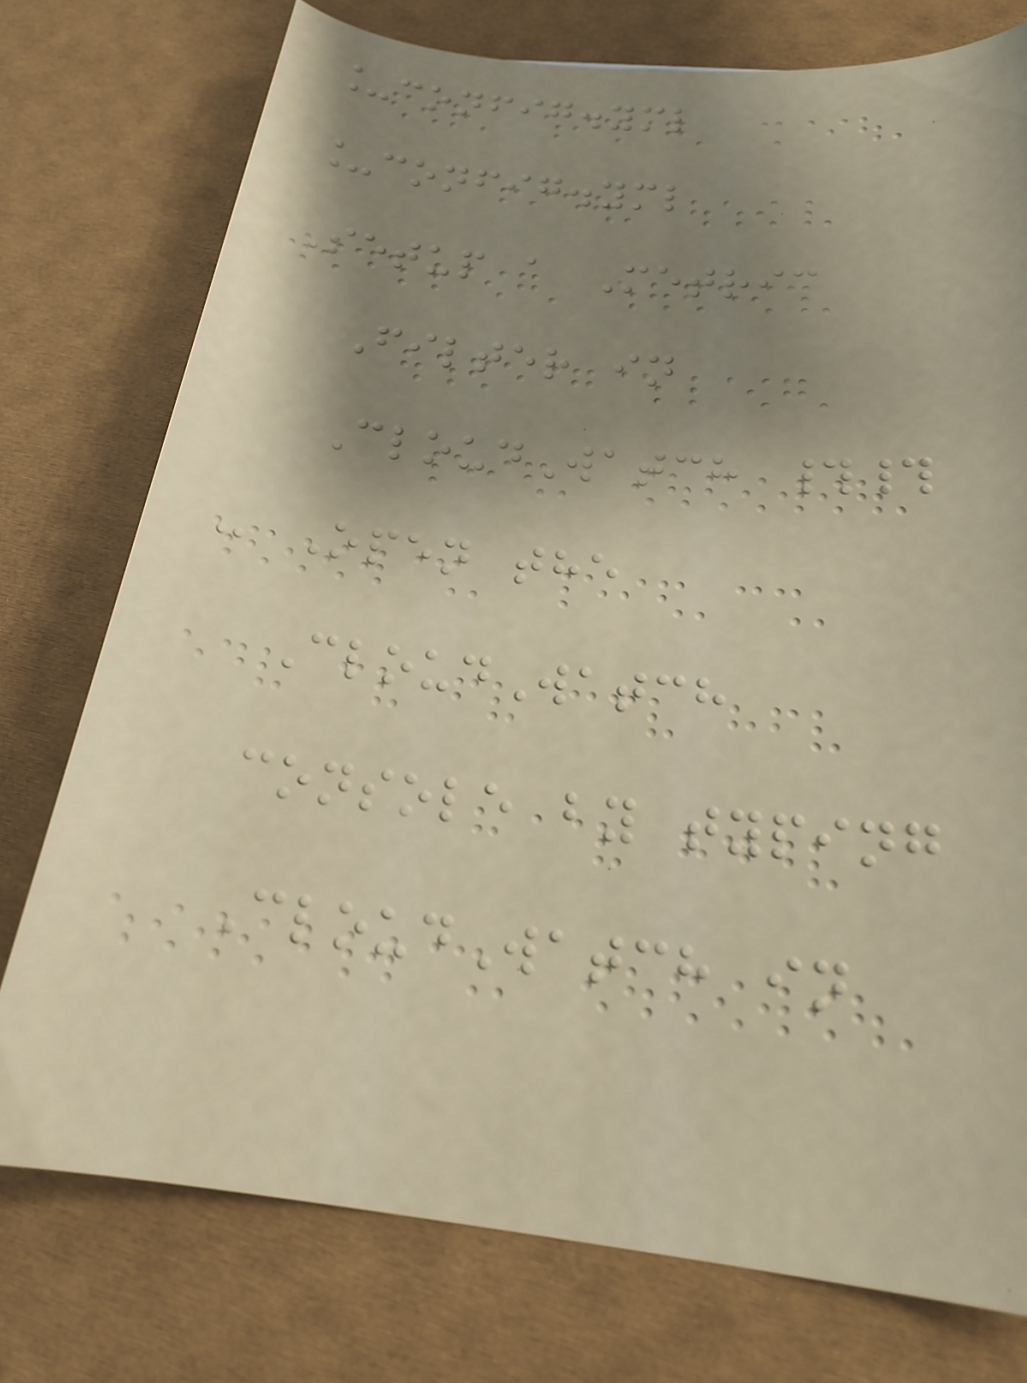_config.yml
_config.yml
Setup a Metric
Filter in
CloudWatch ##
- Open the
CloudWatch
console by typing
CloudWatch in
